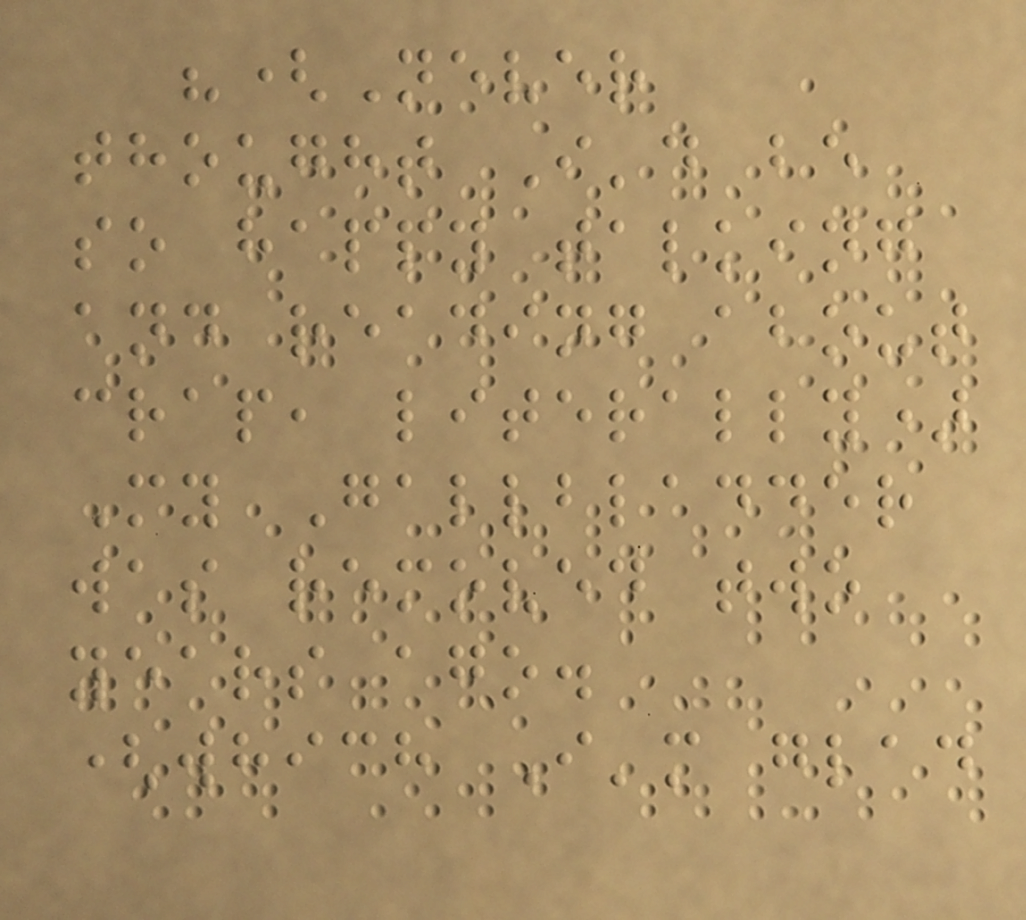"(Never
thought I'd be
so happy talking
and reading about
crap, literally)
My Gallbladder
was removed two
years ago.
(which I'm glad
